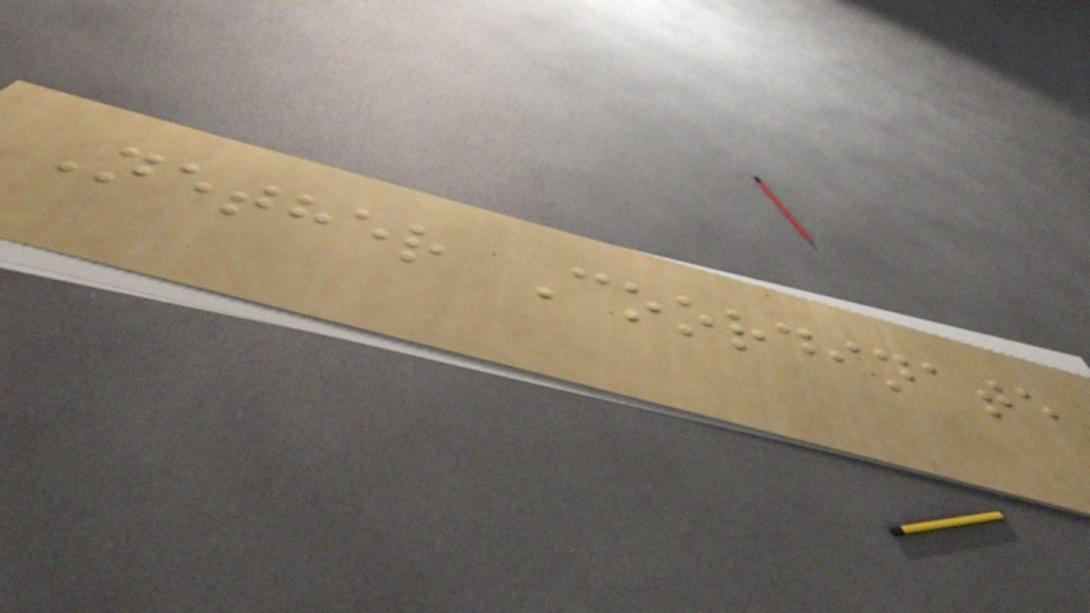Nether Coordinate
